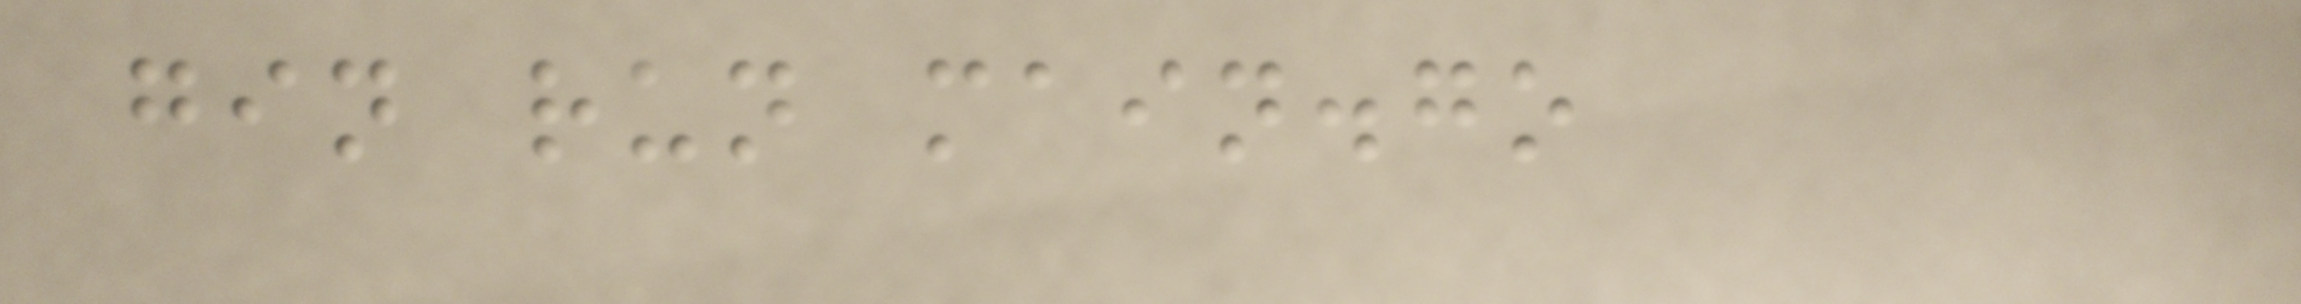gin run main.go
